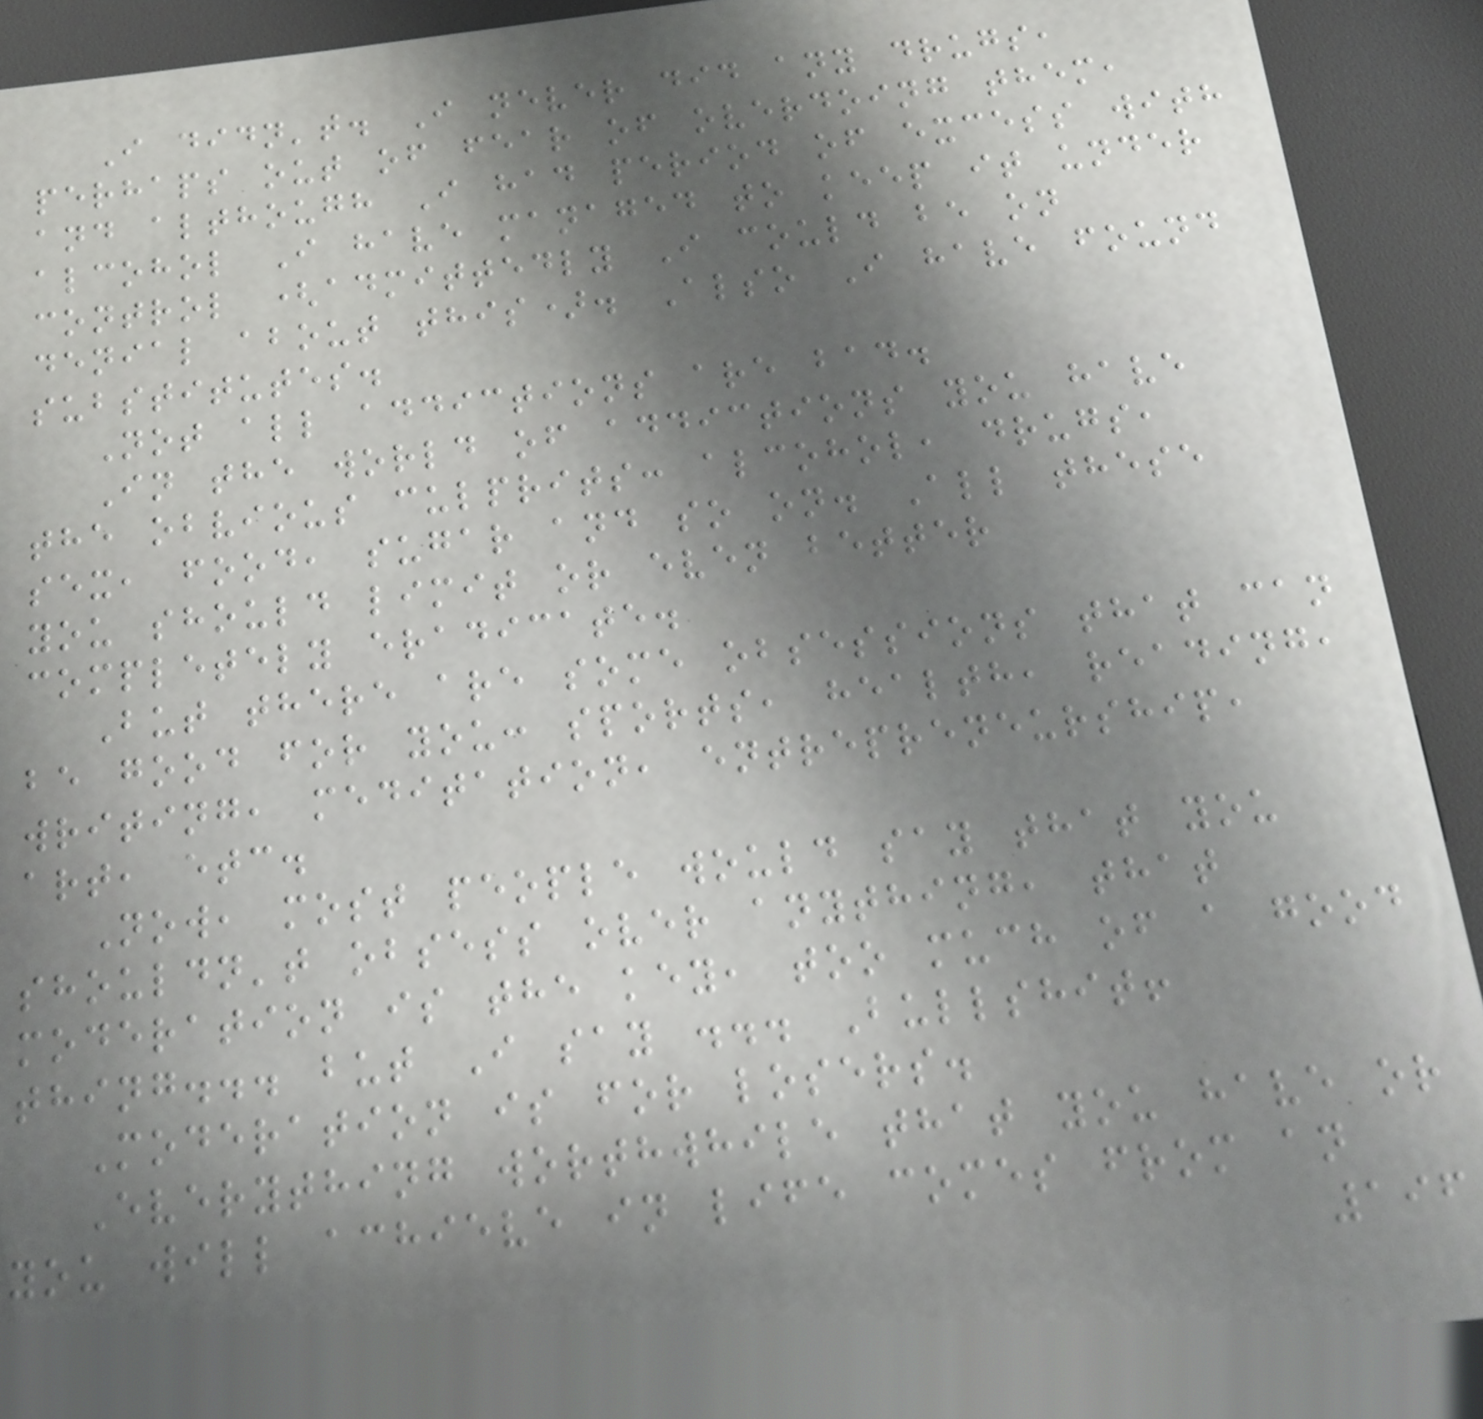I didn't. I never did any drugs,
perhaps out of fear of overdoing them,
and although I had period of excess with
alcohol I have managed to keep it under
control (admittedly I could be on
denial about this). Also I have found
substitutes.
Not all addictions are bad.
In the world of addictions you have
the obvious culprits: alcohol, drugs,
sex, food, sugar and so on. All these
you should limit or even better
completely eradicate.
But there are some obsessions that can
be good for you: sports, health, reading,
writing, meditation, entrepreneurship,
art, etc.
Now, most people would say that you
shouldn't obsess over anything, that
moderation is the key, too much of a good
thing... but I say ... Bullshit!
Moderation is for losers.
Everything worthwhile that you have or
you will achieve in life comes from an
196
